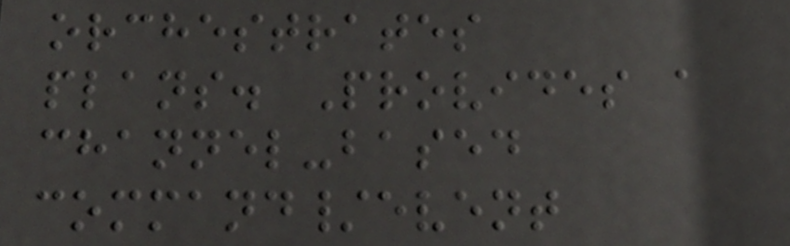orchestrates
plans. Provides a
channel-based
command/event
